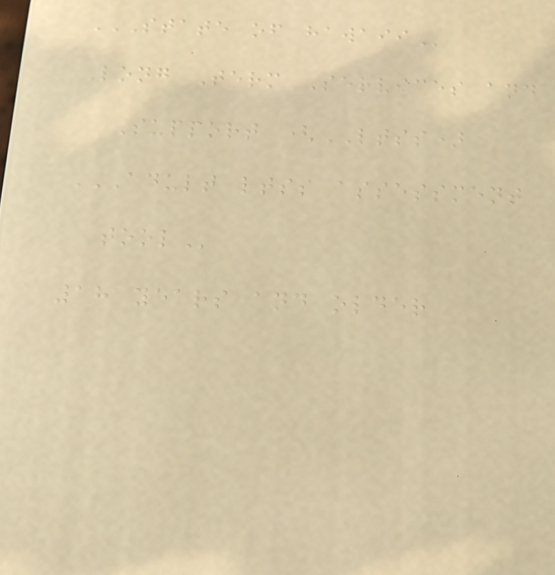STATE OF HAWAII
Long Term Services and
Support (LTSS)
ADULT LTSS ASSESSMENT
TOOL
18 years and older
